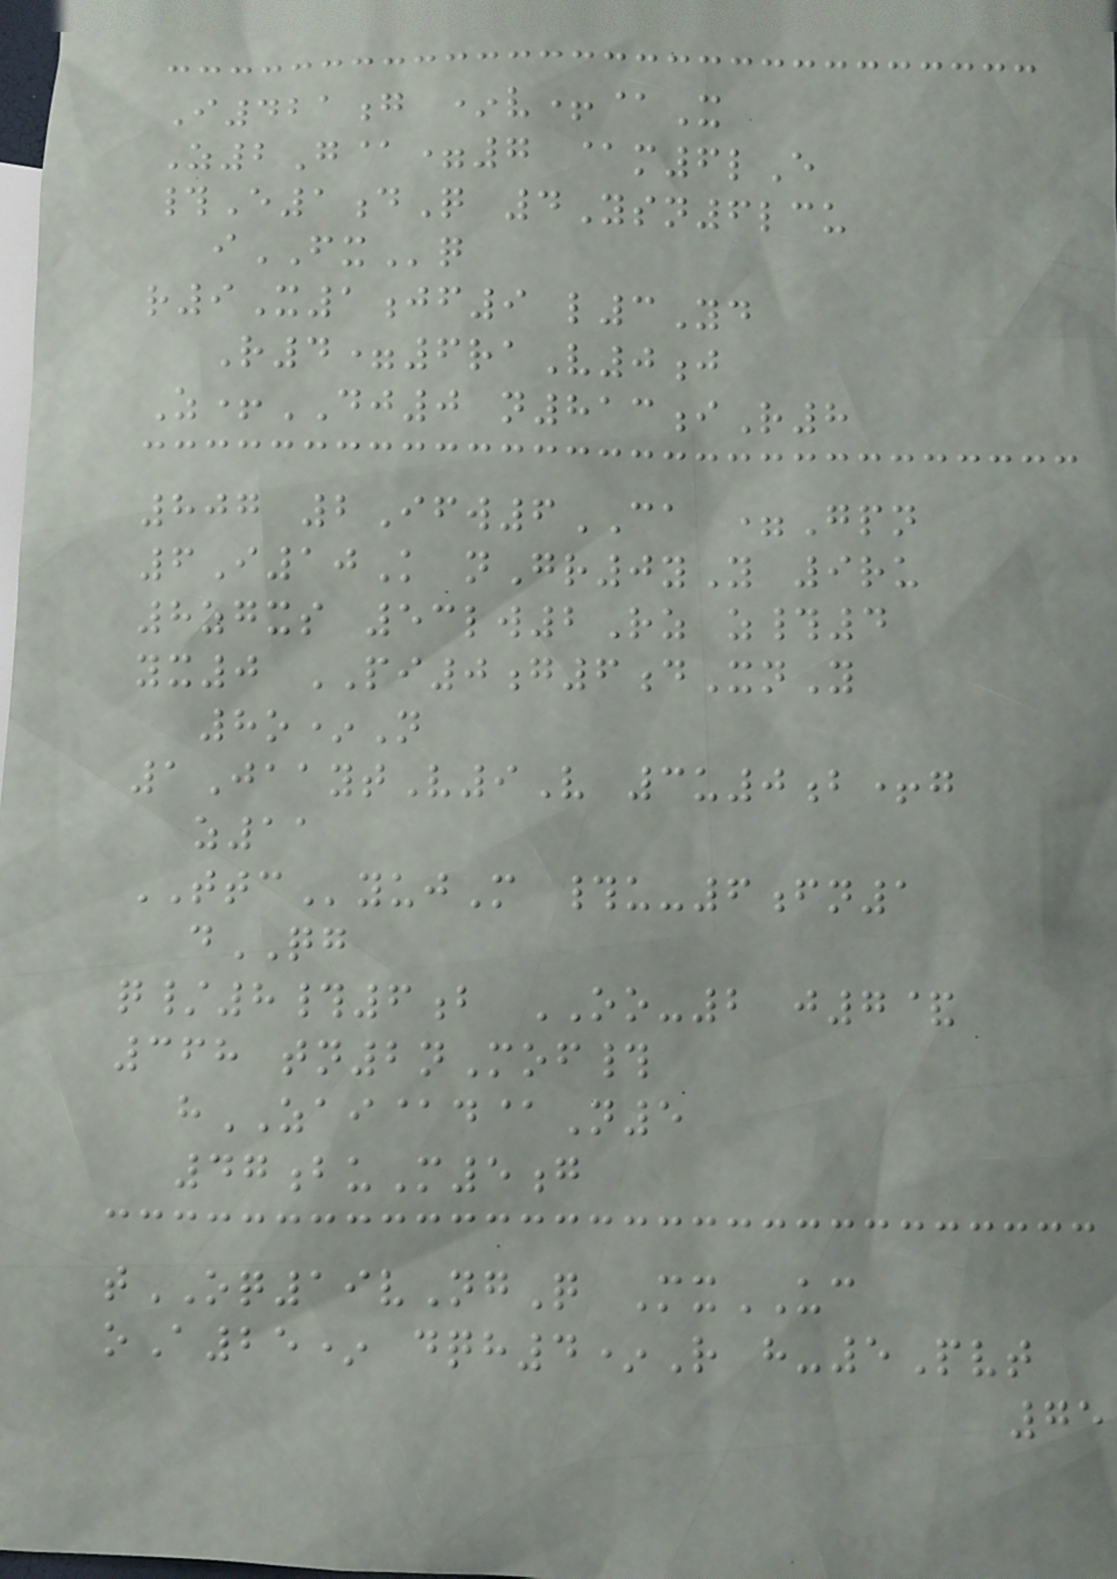I421g *v+@X
Z2G@=7 @m6lE
#E1dQ 4Ysn6lcu
iFXq
r9X1jf9 l3Yd
R4=6raV0j
Z+DJ0 n813iR8
807 2Ifw6CA =Gpn
6I10K nGr0yY 9ru
8zgxs 53lw2Rz z#4
yx0 PI0g6dXnY
8o*N
1JaaytV9V 3u0b+g
z11
TTCyujM #u-6fn1
dQG
q/8#6b OO-2 j7&
368 tn2nMof#
hZAI@d@N5
47buM5g
tOQ19vNgQ MxUC
oA25* dqh4*R h-5Pvt
75
